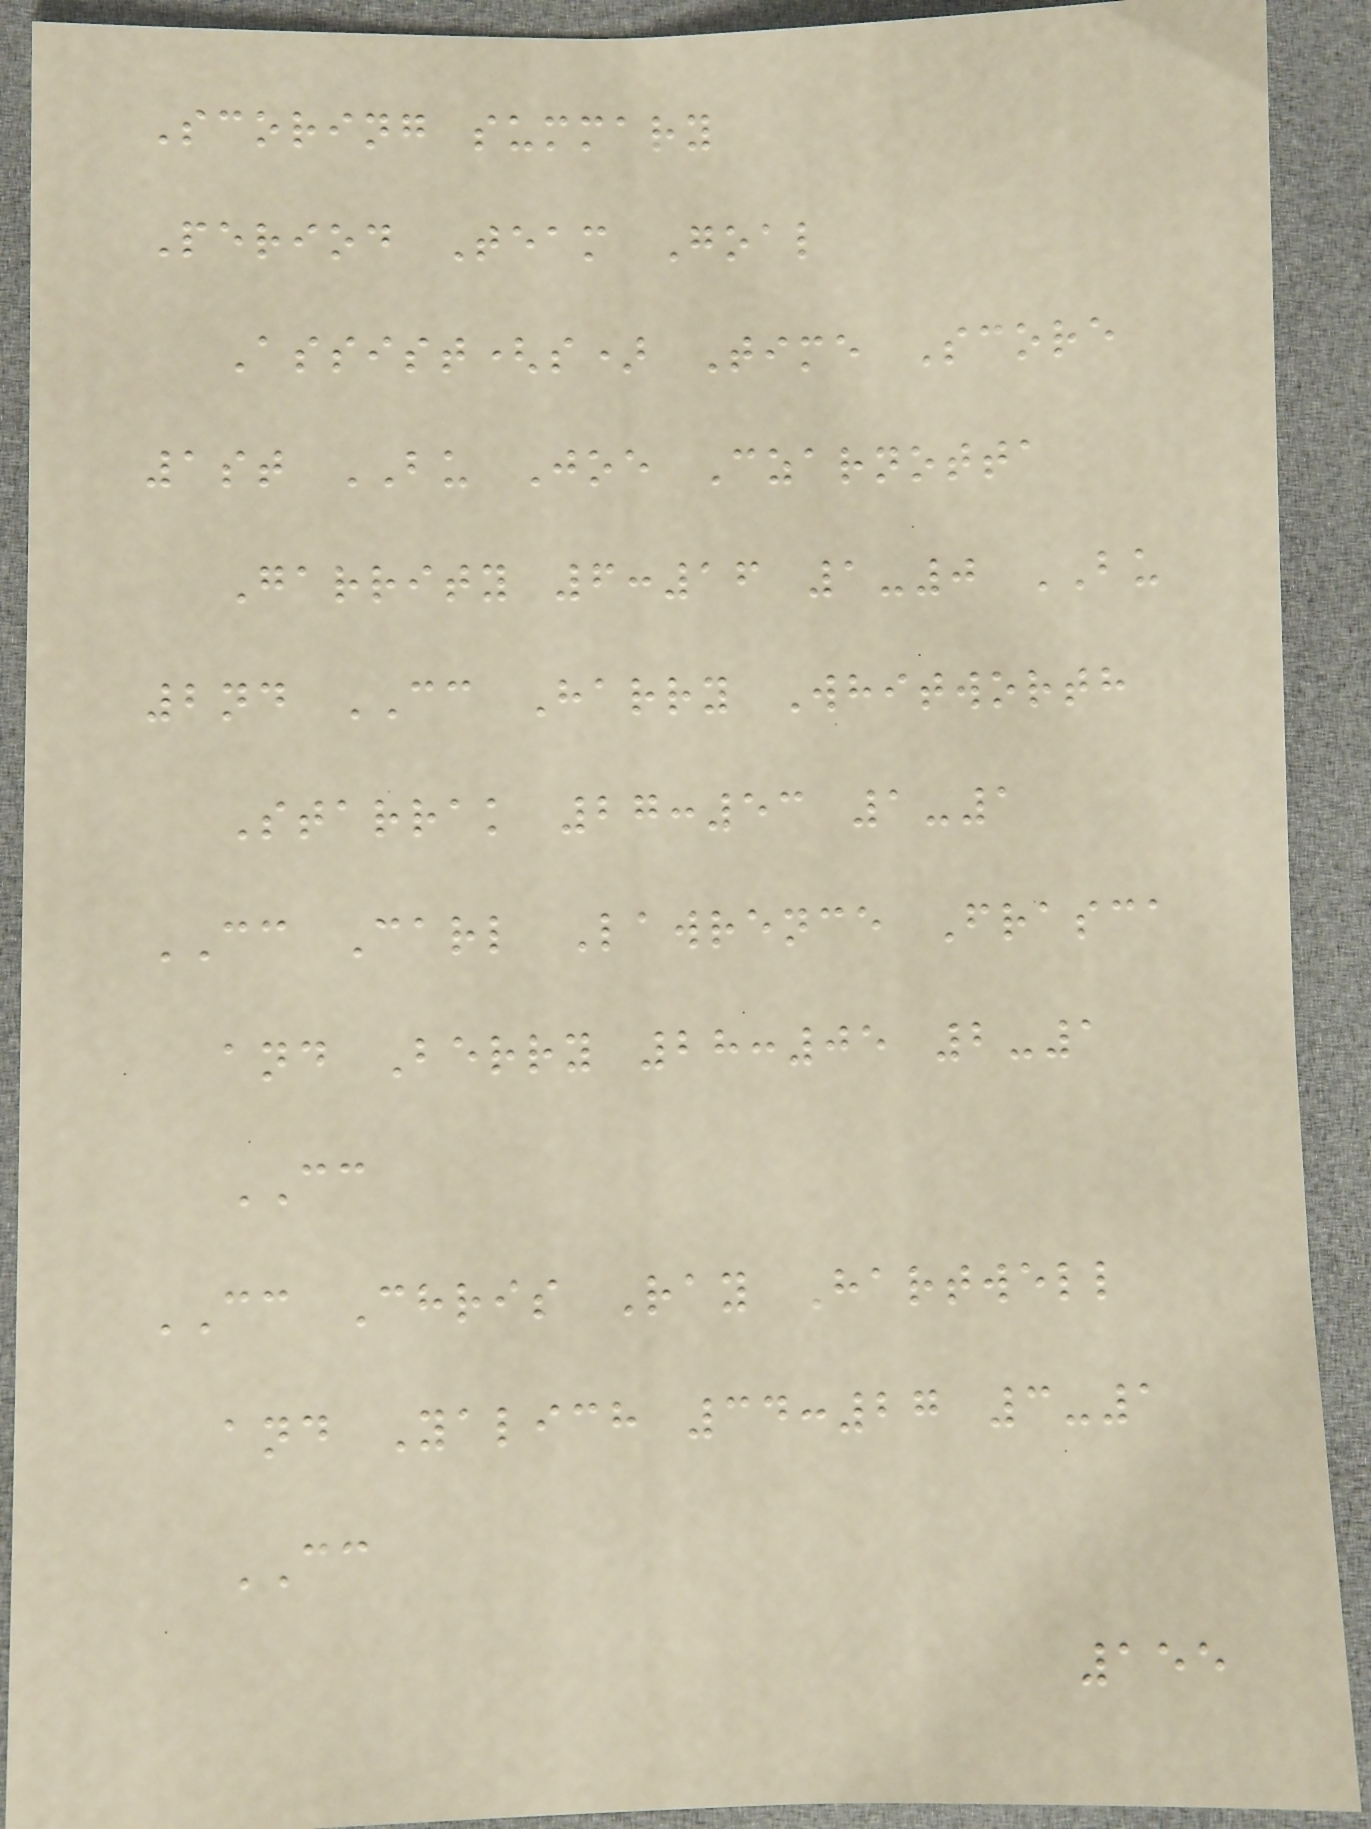Scoring summary
Period Team Goal
Assist(s) Time Score
1st BU Joe Czarnotta
Garrity 6:16 1-0 BU
2nd CC Harry Whitworth
Starrak 27:53 1-1
CC Carl Lawrence Frasca
and Berry 28:05 2-1
CC
CC Chris Ray Hartwell
and Yalich 34:27 3-1
CC
155
